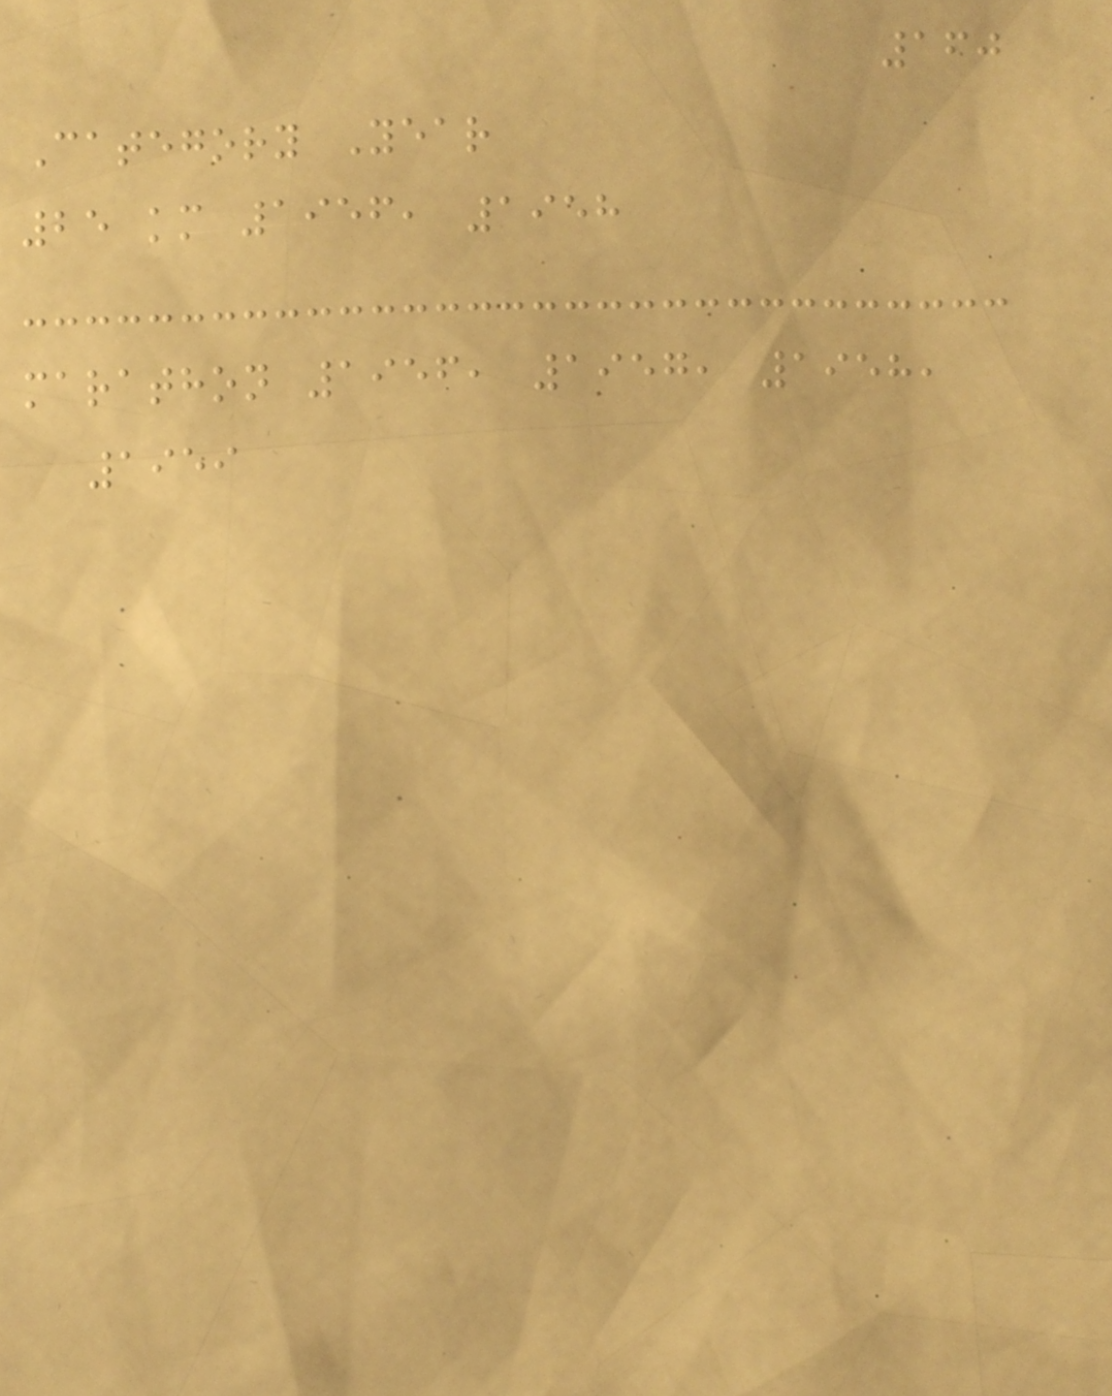160
Category Year
25 km 1956, 1958
marathon 1956, 1957, 1958,
1959
